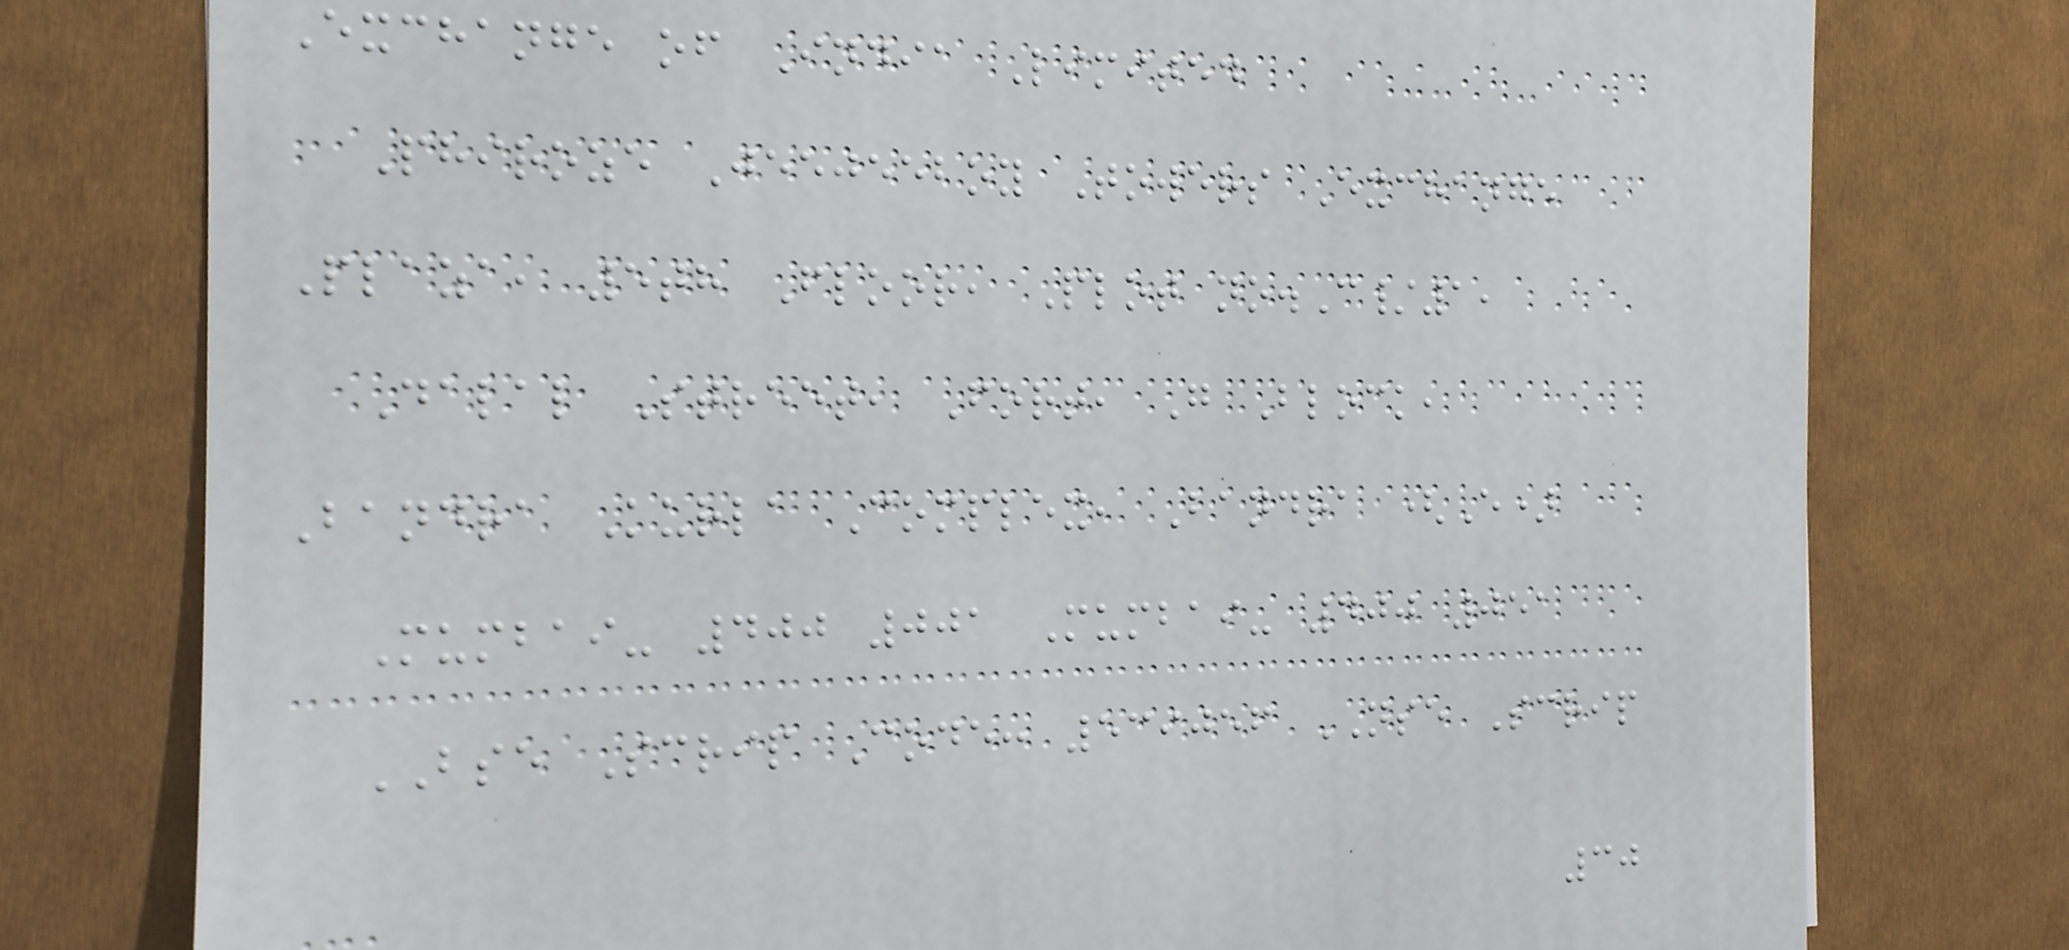Exchange of India Limited
Phiroze Jeejeeboy Towers Exchange
Plaza, 5th Floor, Plot no.C/1,
Dalal Street, Fort, G Block,
Bandra Kurla Complex, Bandra (E)
Mumbai- 400 001 Mumbai- 400 051
BSE Scrip Code: 539056 NSE Scrip
30
